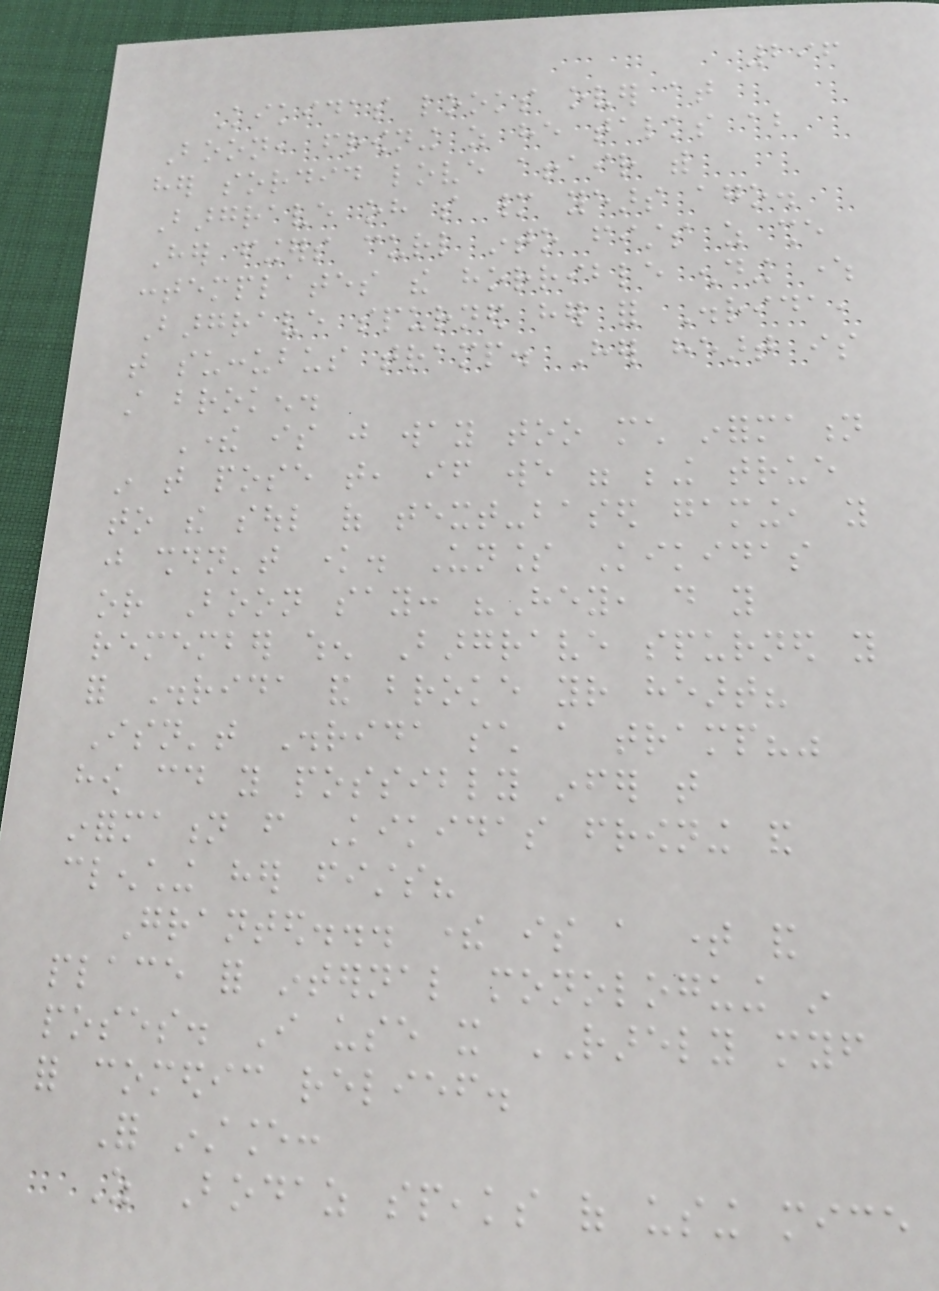296
Kikidas looks over at
Boon, frowning as he talks about
her sordid love affair with
Bargrave oh so many years ago.
Her fingers curl into fists as she
contemplates the horrible ending where
Bargrave spurned her for Disrida,
that succubus tramp. Her heart is
still broken.
There is just way too much information
in that pose that, if we were being true
to the soul of text-based gaming, you
just shouldn't know. Unless Kikidas
or Boon say: "Hey, do you
remember when Bargrave spurned you
for Disrida and broke your heart?
Isn't Disrida such a tramp?"
how could you possibly infer that
information from Kikidas frowning and
clenching her fists?
Granted... there is a time and
place for internal monologuing in
poses. I use it RARELY myself
for comedic relief.
For instance:
As Bodaz speaks of using mice
